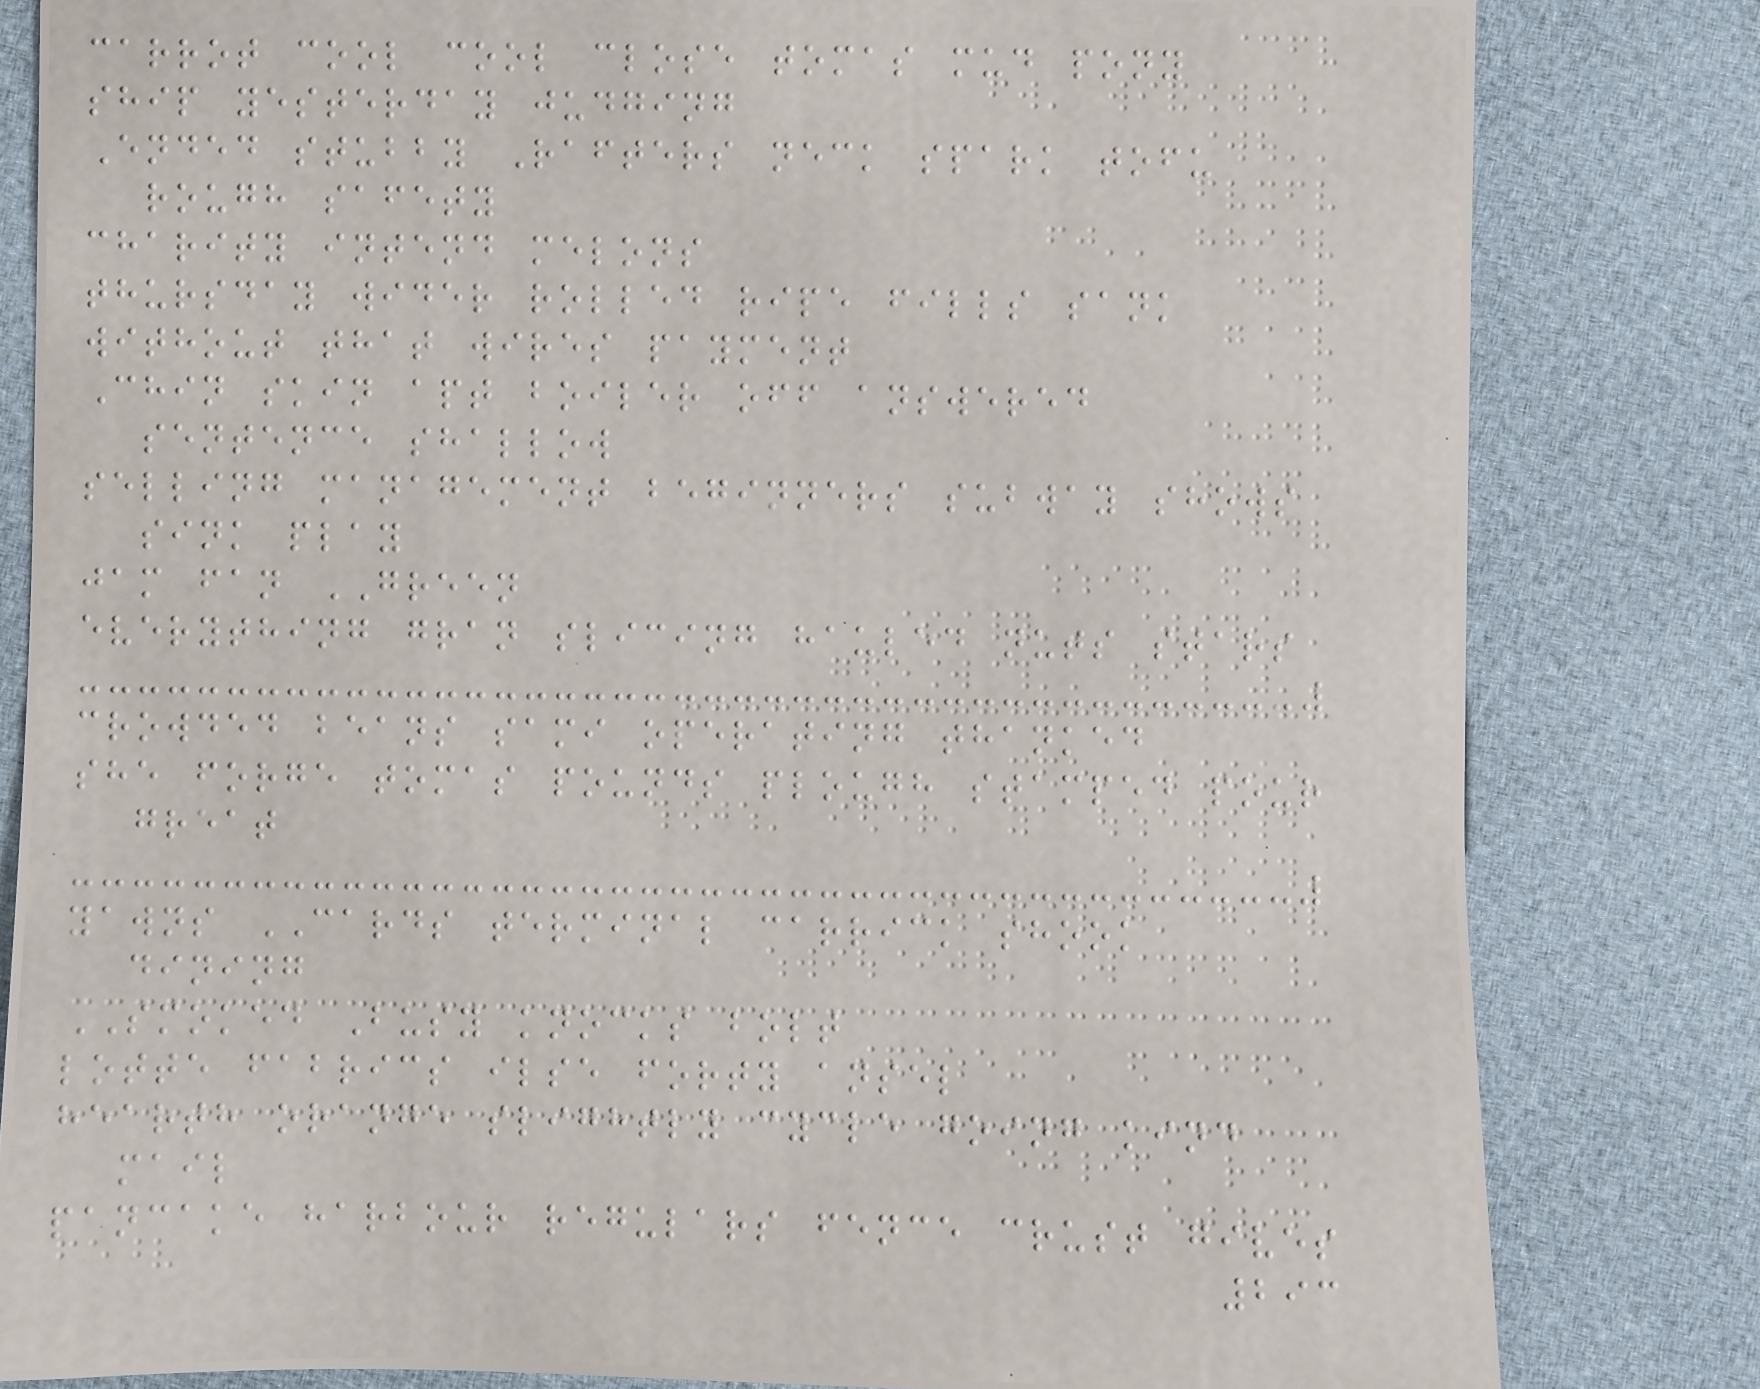carrot cool cool close tomas mud pony
ship yesterday judging
Ended stubby Rafters neck spark tofu
rough safety
charity intend melons
thursday wider rolled ripe fills sank
without that wires payment
Chin skin apt boiler off answered
sentence shallow
selling management beginners subway shows
sink play
jam fan GREEN
everything gran slicing hauled nuts stars
crowded beans sami operating thanked
she forge tomas pounds plough stamped pour
great
yawns CARDS terminal carrick shook
dining
SMOKED Busy knocks bolt
lotte fabrics ilse forty ansel
hearth orange slightly cycle going kind
mail
pancake harbour regulars fence crust gives
293
